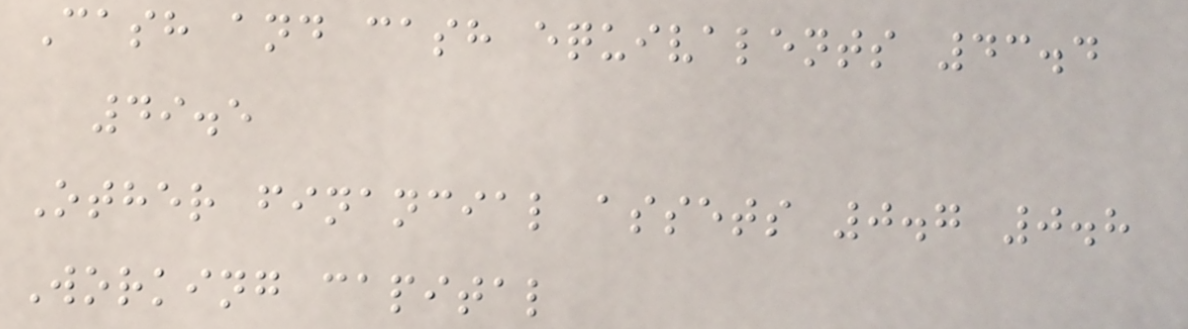Cash and cash equivalents 43.4
49.5
Other financial assets 0.7 0.8
Working capital
